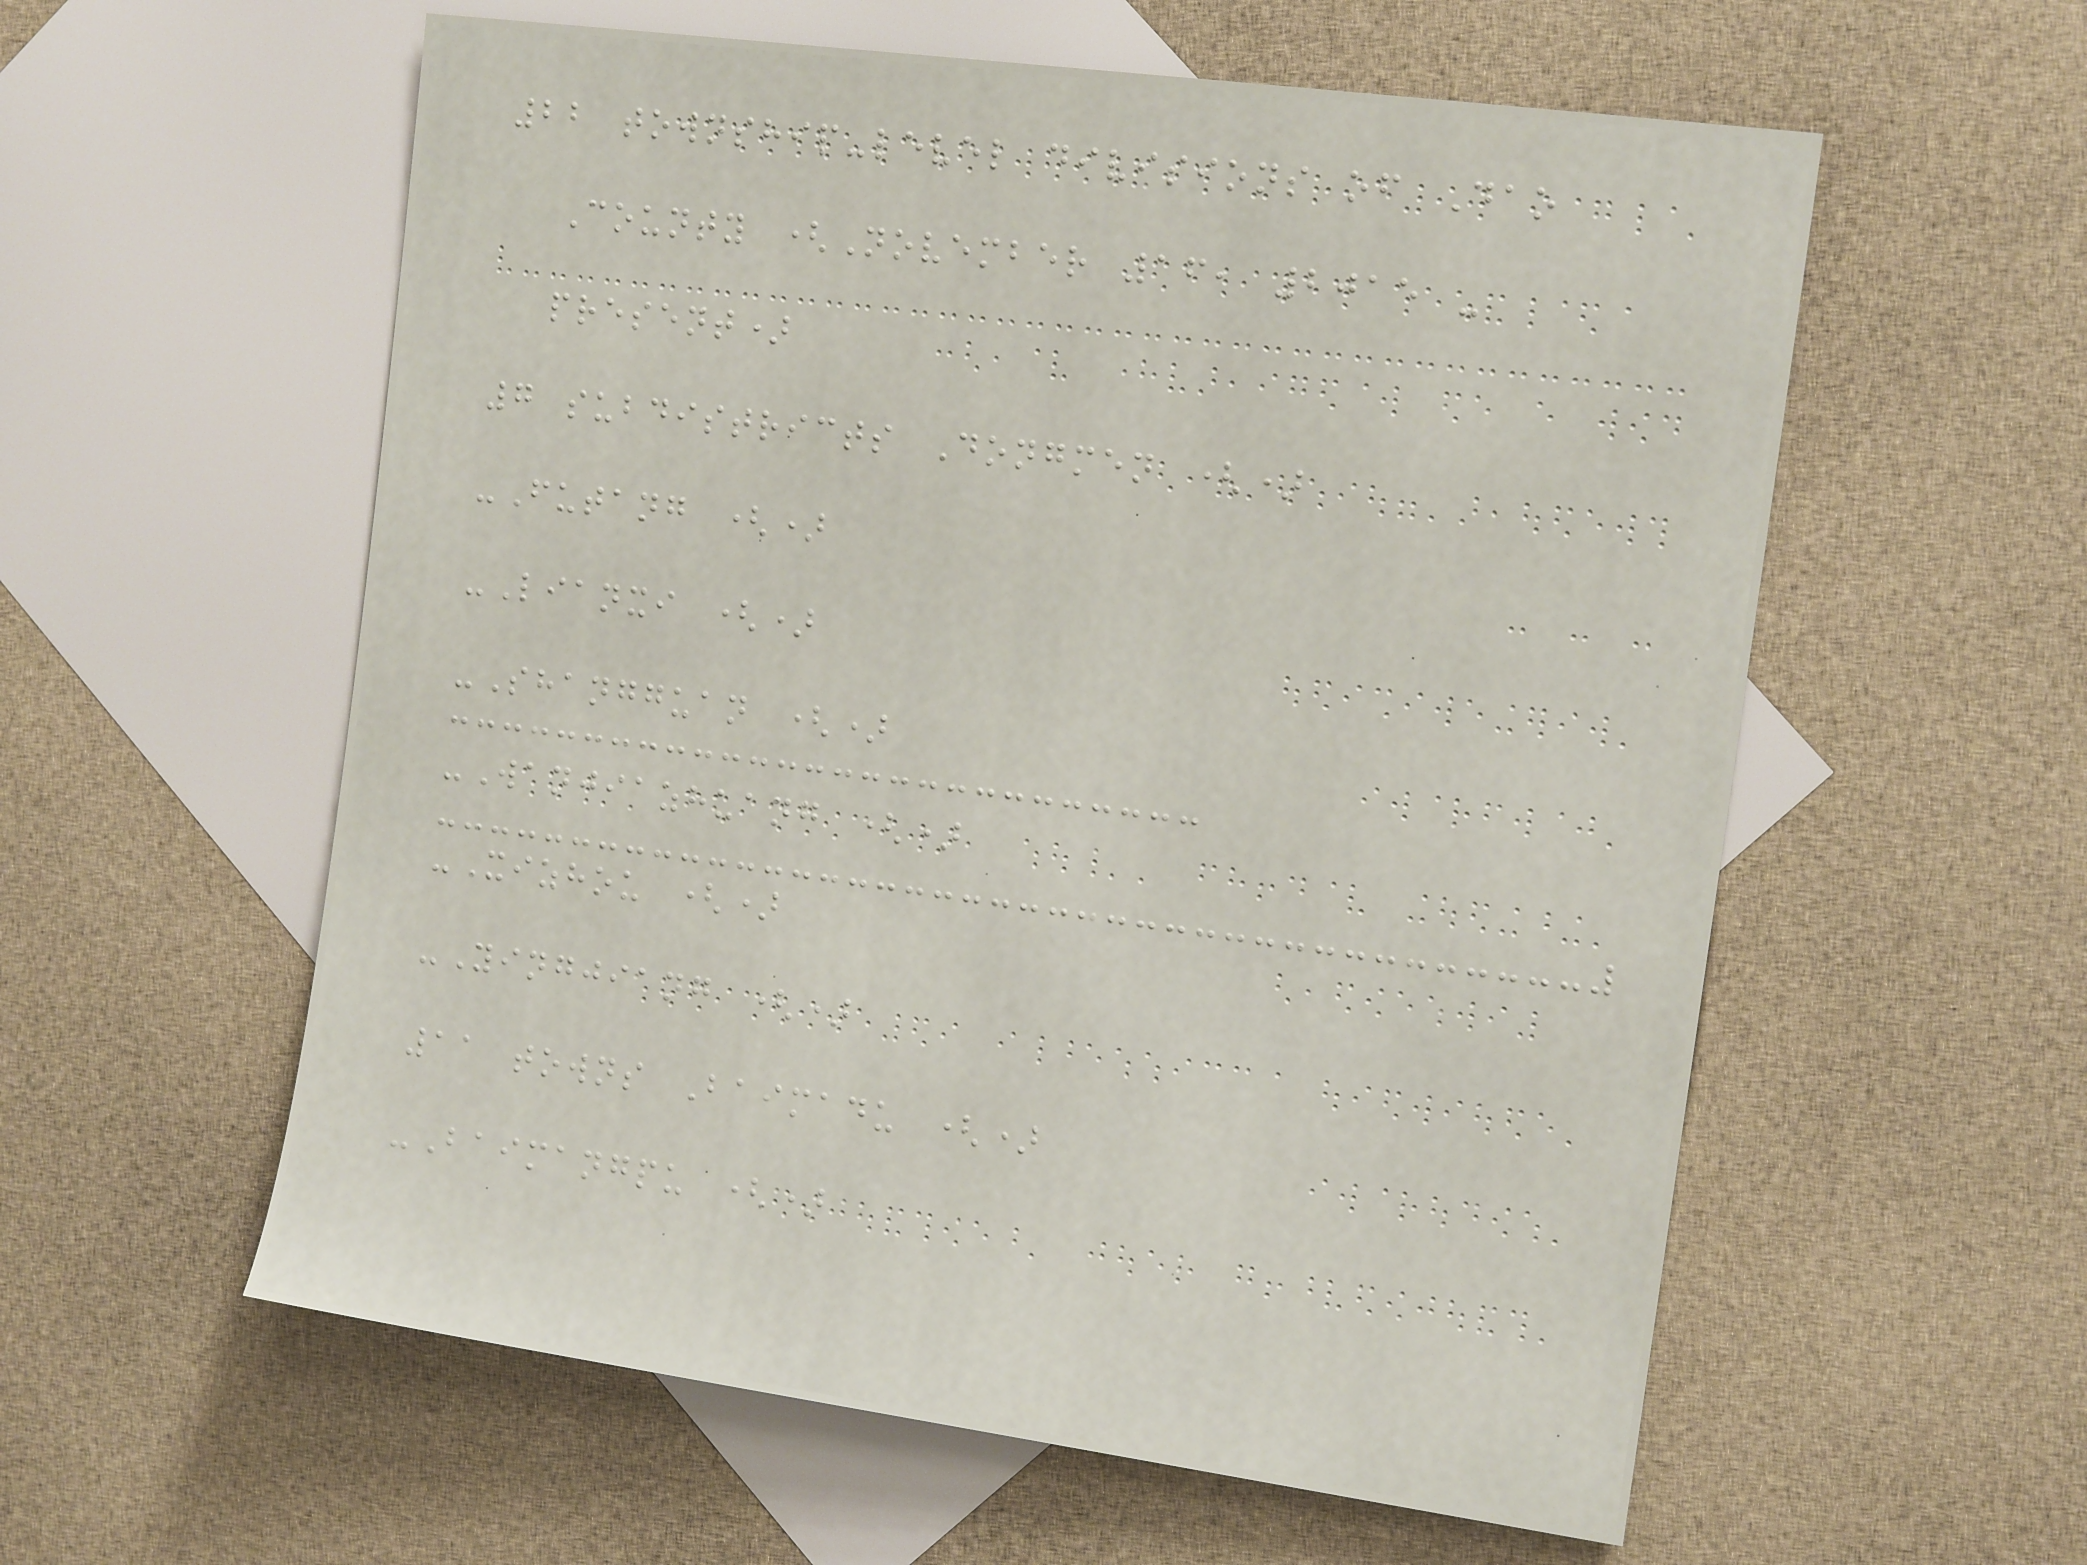22 township-level divisions of Dao
County (November 16, 2015 -
present)
7 subdistricts Dongmen ()
-Futang ()
-Lianxi ()
-Shangguan ()
-Wanjiazhuang ()
-Xizhou ()
-Yingjiang ()
11 towns Baimadu ()
-Baimangpu ()
